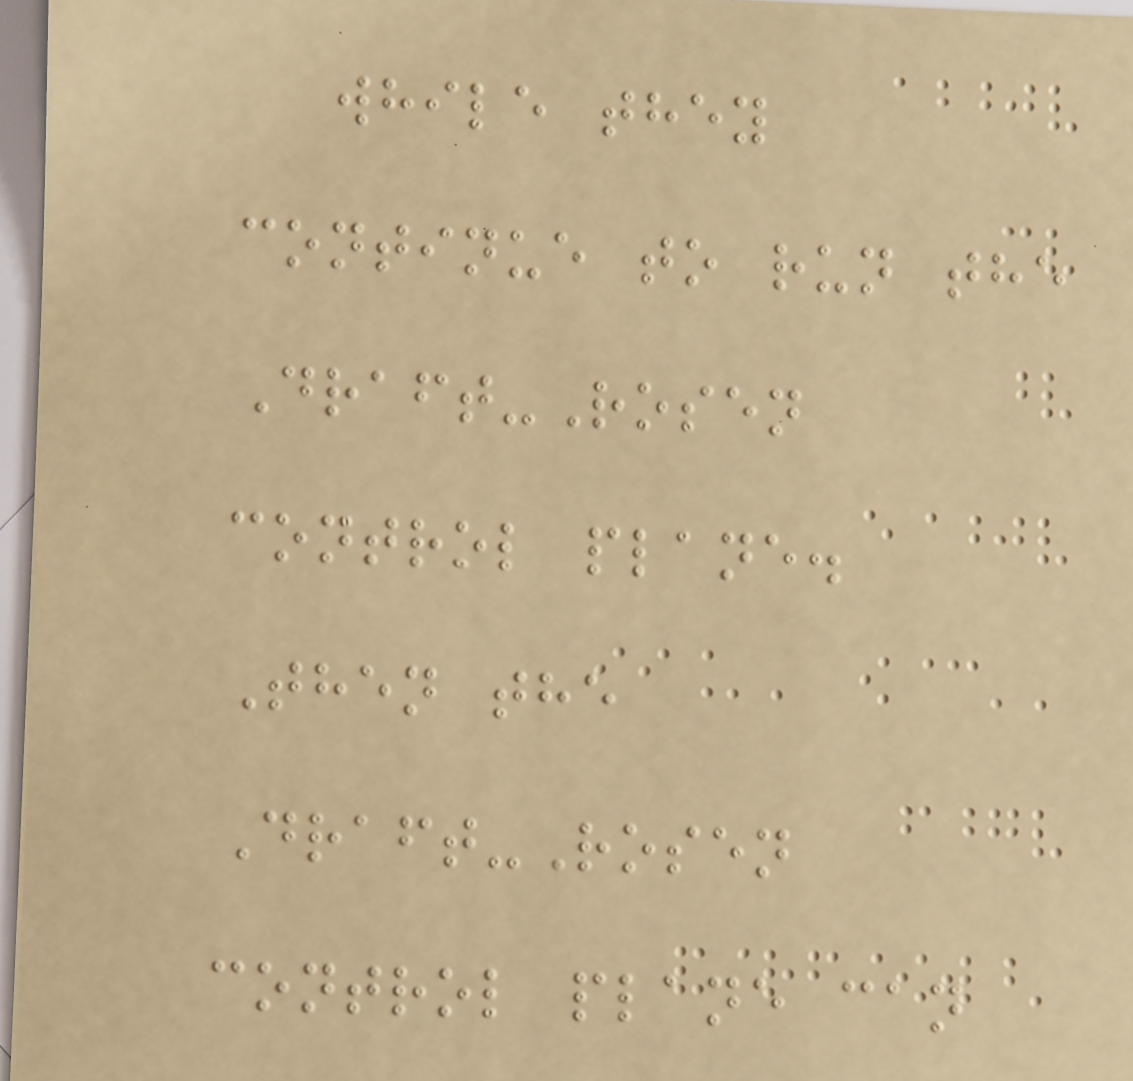while they
continue to run the
Draft-Rosen
control plane.
Then the
Draft-Rosen
control plane can
